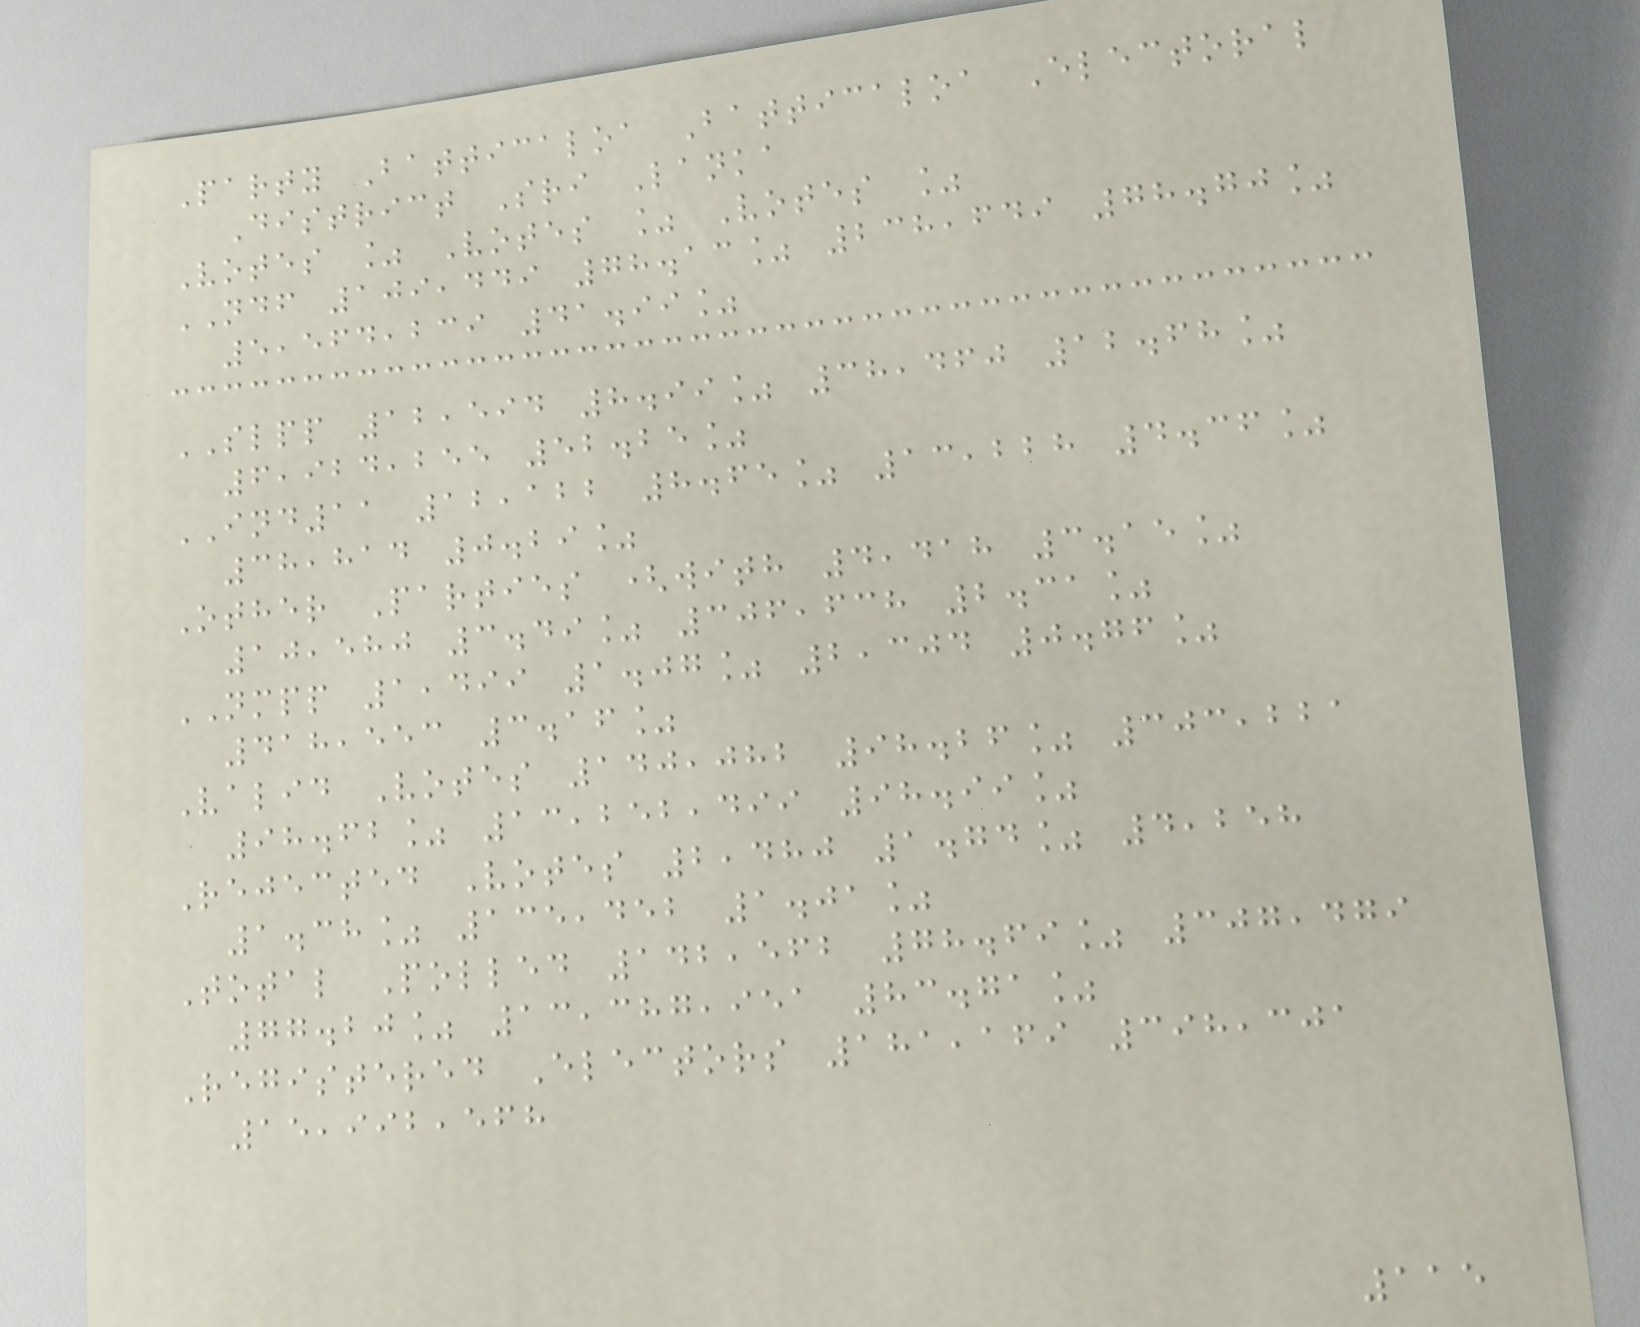Party Batticaloa Batticaloa Electoral
District Sri Lanka
Votes % Votes % Votes %
NDF 109,449 78.13% 238,649 78.70%
5,564,239 41.99%
SLPP 12,594 8.99% 38,460 12.68%
6,924,255 52.25%
IND11 12,122 8.65% 13,228 4.36%
38,814 0.29%
Other Parties (with 4,418 3.15%
10,580 3.49% 306,638 2.31%
NMPP 1,499 1.07% 2,304 0.76%
418,553 3.16%
Valid Votes 140,082 98.26% 303,221
98.62% 13,252,499 98.99%
Rejected Votes 2,480 1.74% 4,258
1.38% 135,452 1.01%
Total Polled 142,562 78.69% 307,479
77.20% 13,387,951 83.71%
Registered Electors 181,169 398,301
15,992,568
115
